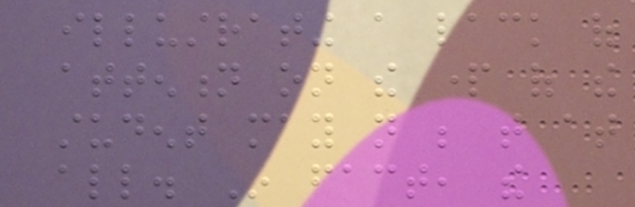illustrating a lack of
attention on the part of the
student may not be that at
all. In fact, the
